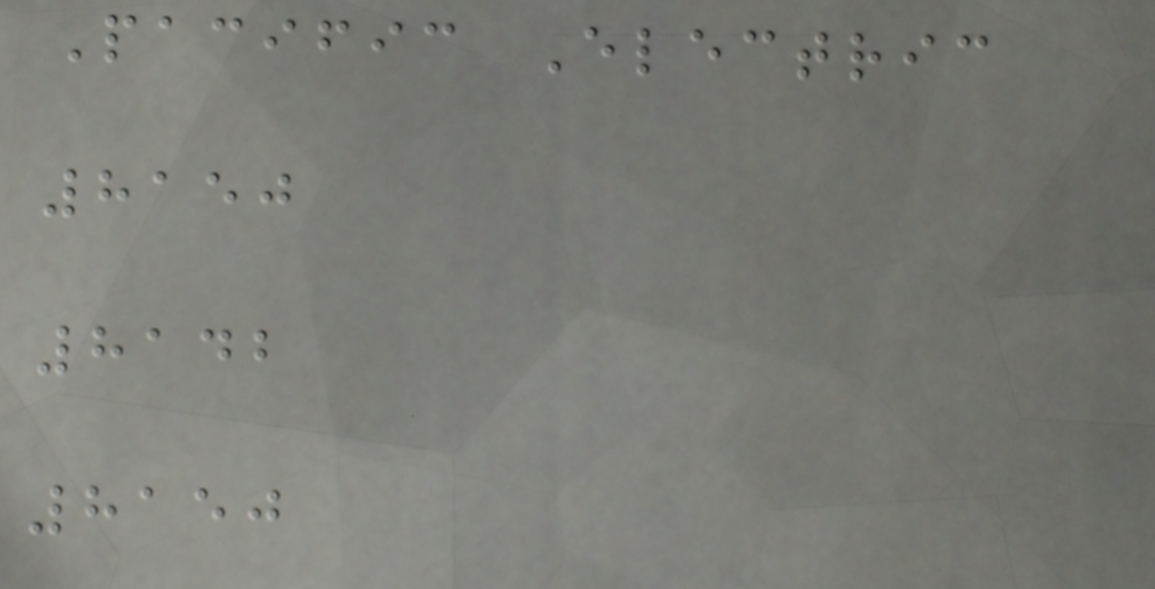Pacific Electric
8150
8142
8150
